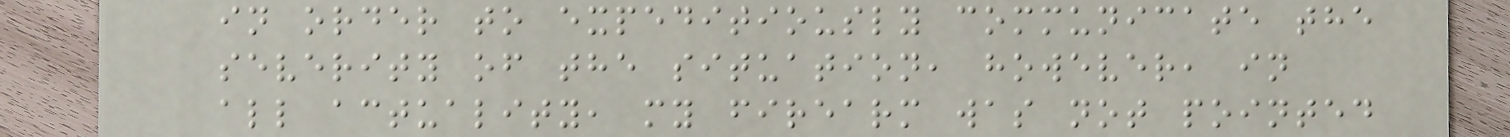in order to expeditiously communicate the
severity of the situation, however, in
all actuality, my firearm was not pointed
